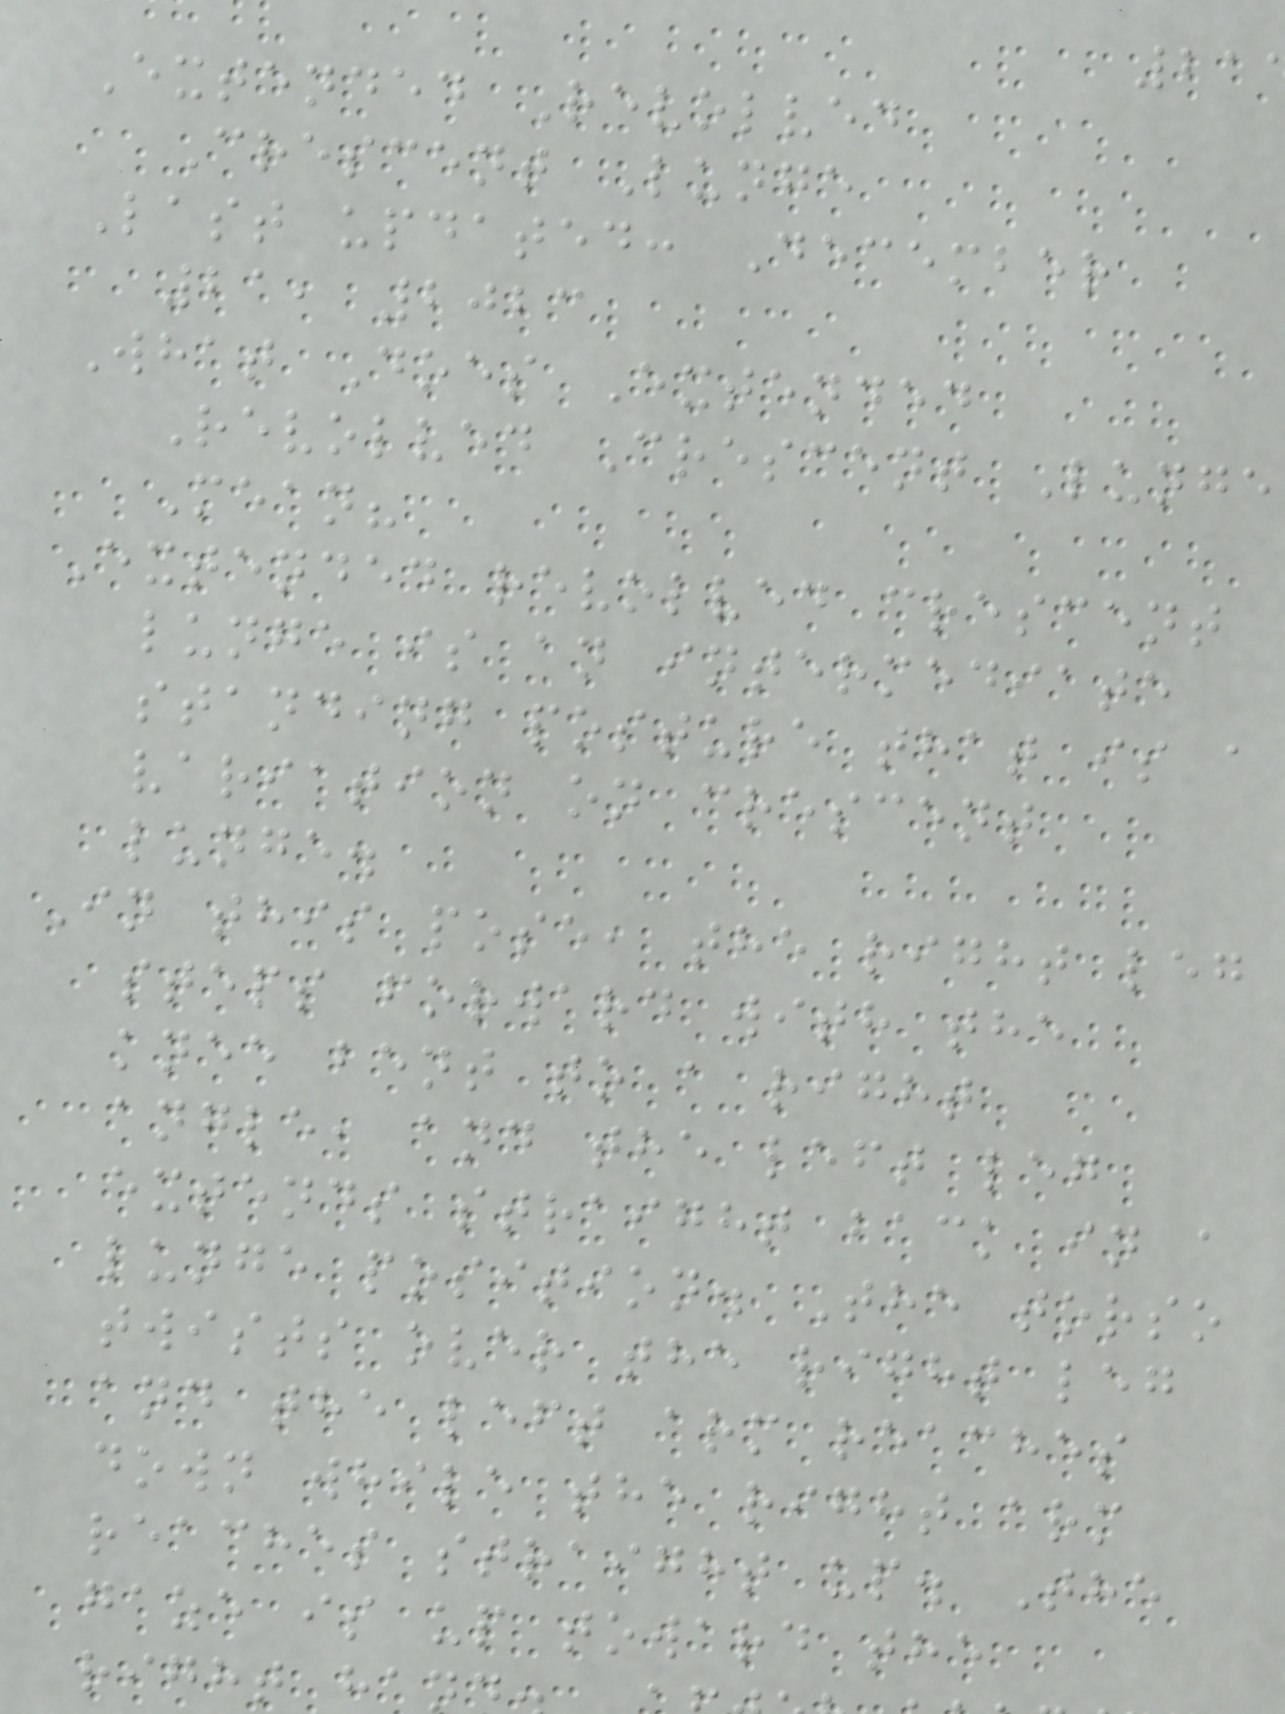Extended Revolved
Crescent Lunge
Last updated: December
21, 2023
What Does Extended
Revolved Crescent Lunge
Mean?
Extended revolved crescent
lunge is an intermediate
standing posture that is a
variation on crescent
lunge.
In this pose, the right leg
steps forward with the
knee bent to a right
angle, and the left leg
extends straight back in a
lunge position. The torso
twists over the right leg
and the left arm reaches
down while the right arm
reaches straight up. The
gaze is up toward the
right ha
